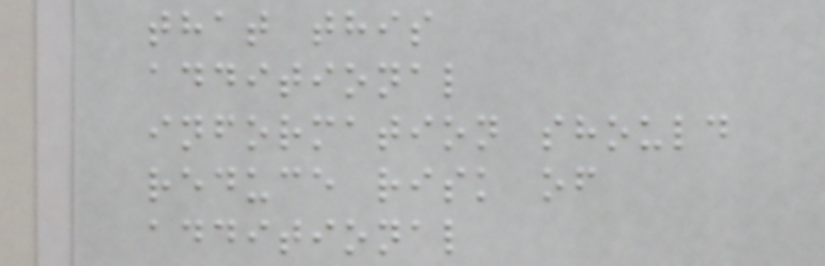that this
additional
information should
reduce risk of
additional
